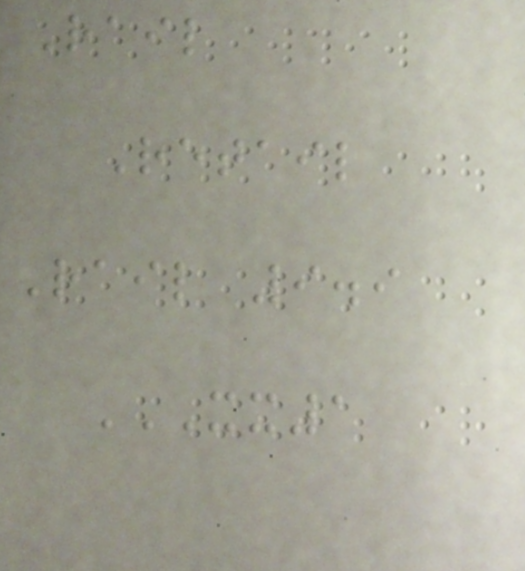Rail
Retail
Rail 9.9
XX1
